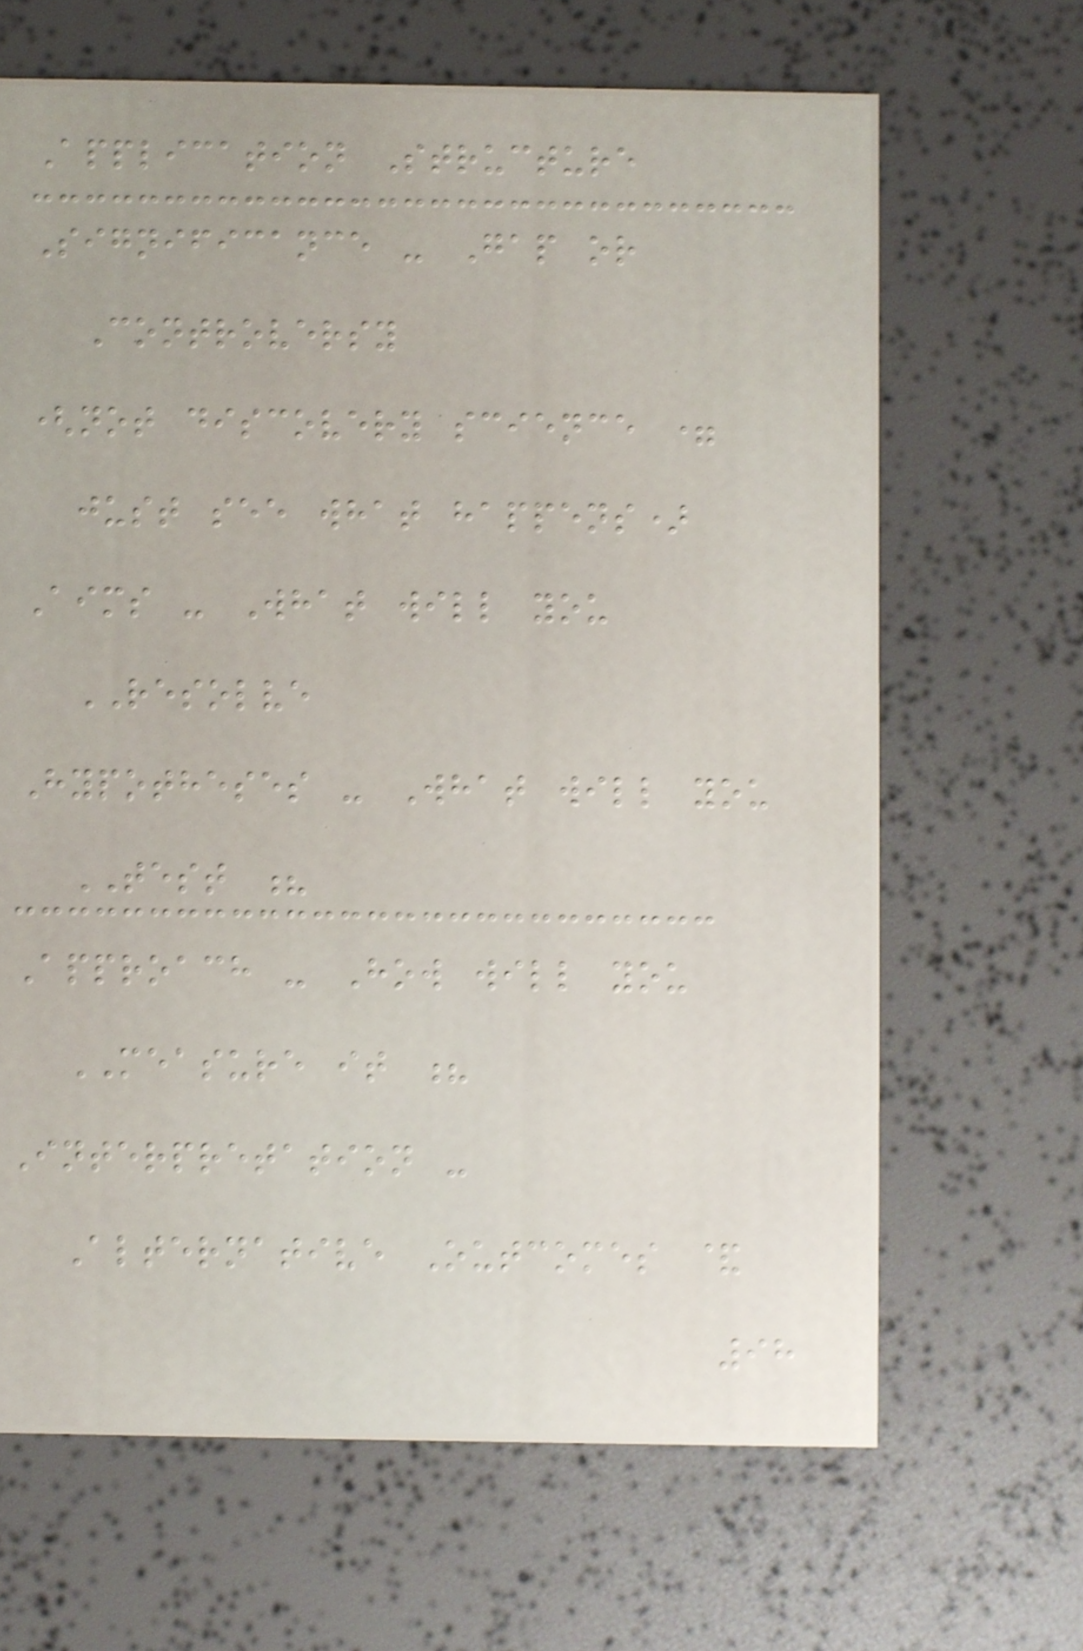Application Structure
Significance - Gap or
Controversy
(not discovery science =
just see what happens)
Aims - What will you
RESOLVE
Hypotheses - What will you
TEST ?
Approach - How will you
MEASURE it ?
Interpretation -
Alternative Outcomes &
98
